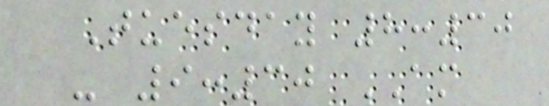Tuesday 8:30
- 9:30 AM
